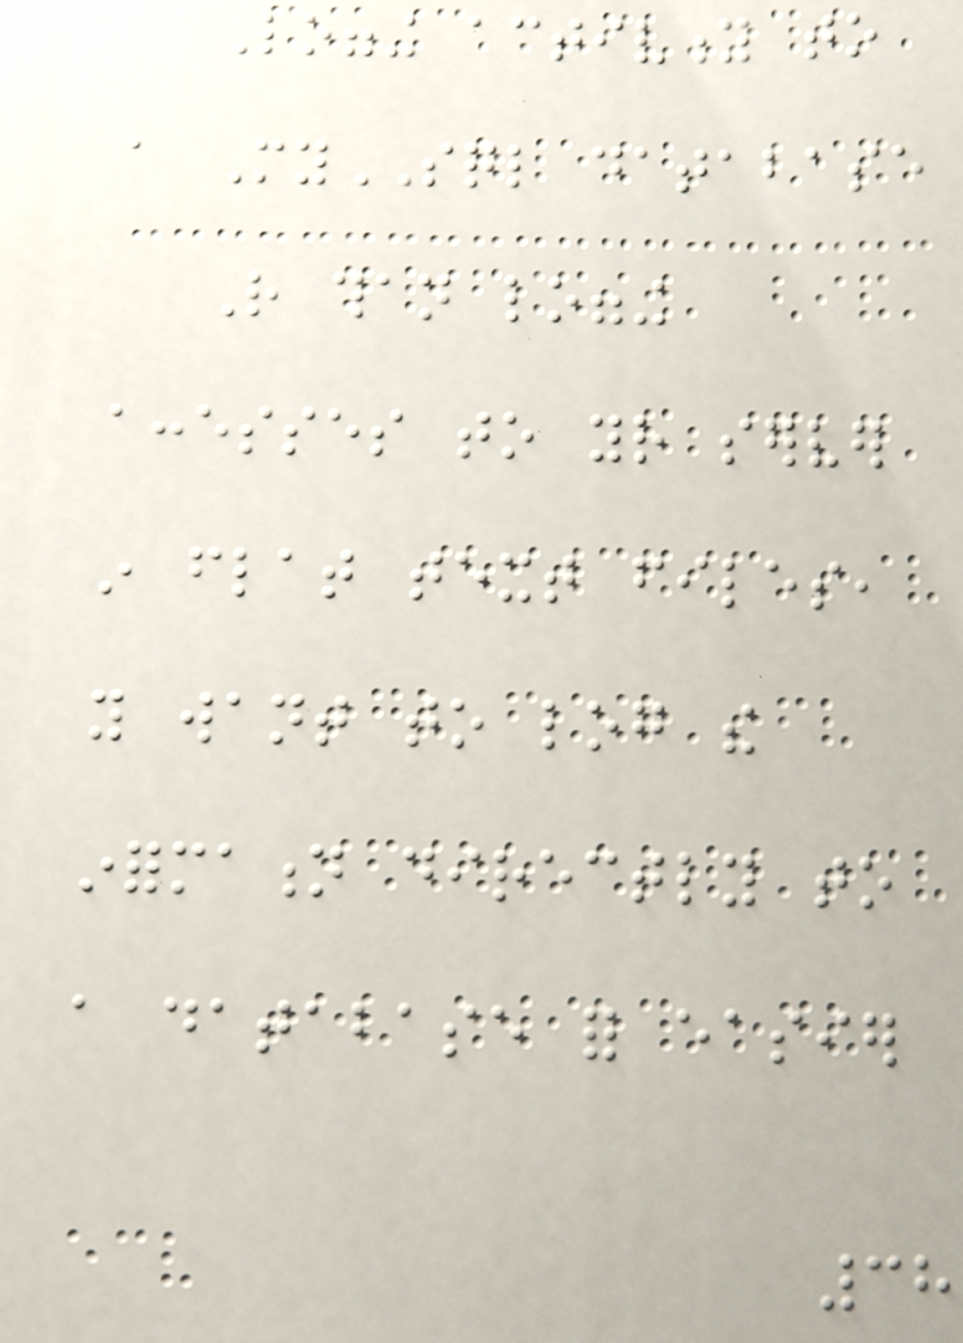Logging activity to
a MySQL database
Rather than logging
accesses to your server
in flat text files,
you want to log the
information directly to
a database for easier
38
